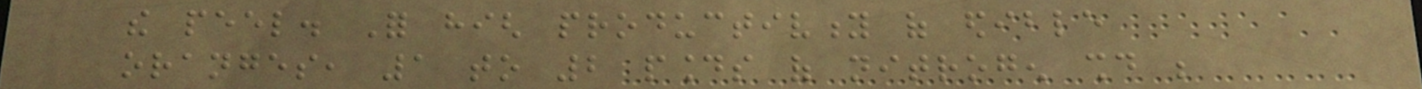the peel. For high productivity of edible
oranges, 1 to 2 pounds of nitrogen should be
